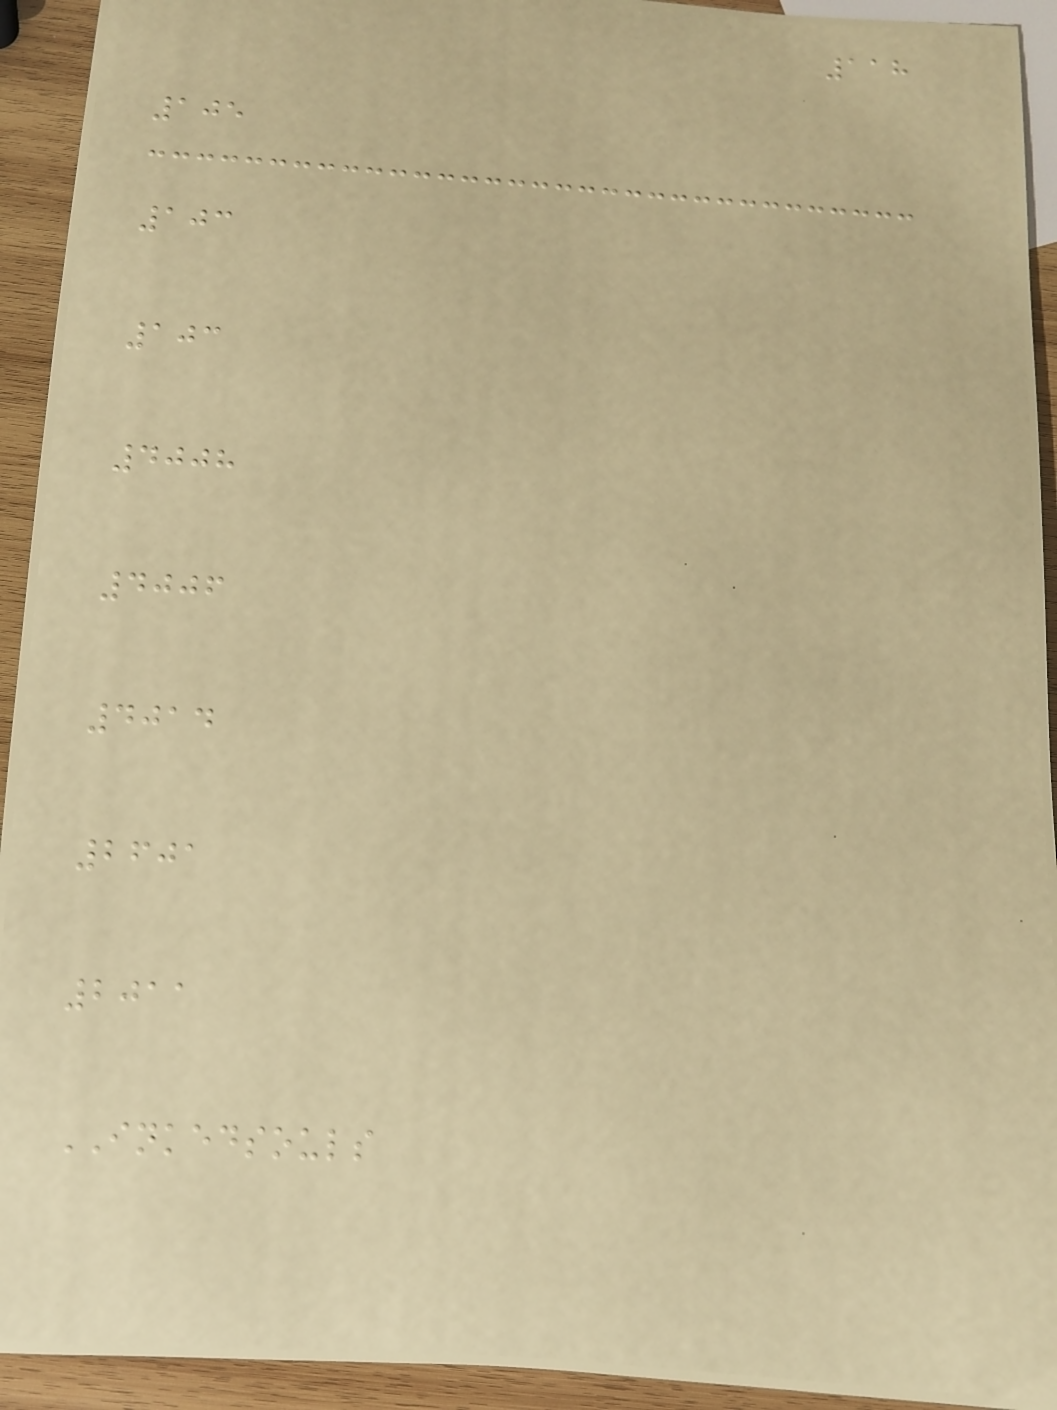118
105
103
103
4008
4006
4014
2601
2011
INKEDSOULS
